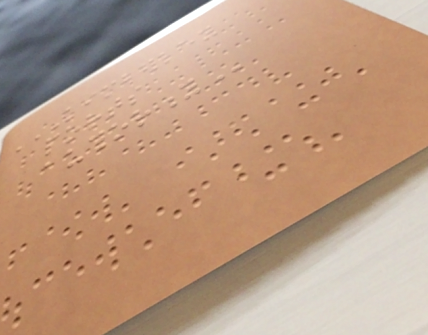KIMBERLEY
PORTS
AUTHORITY
